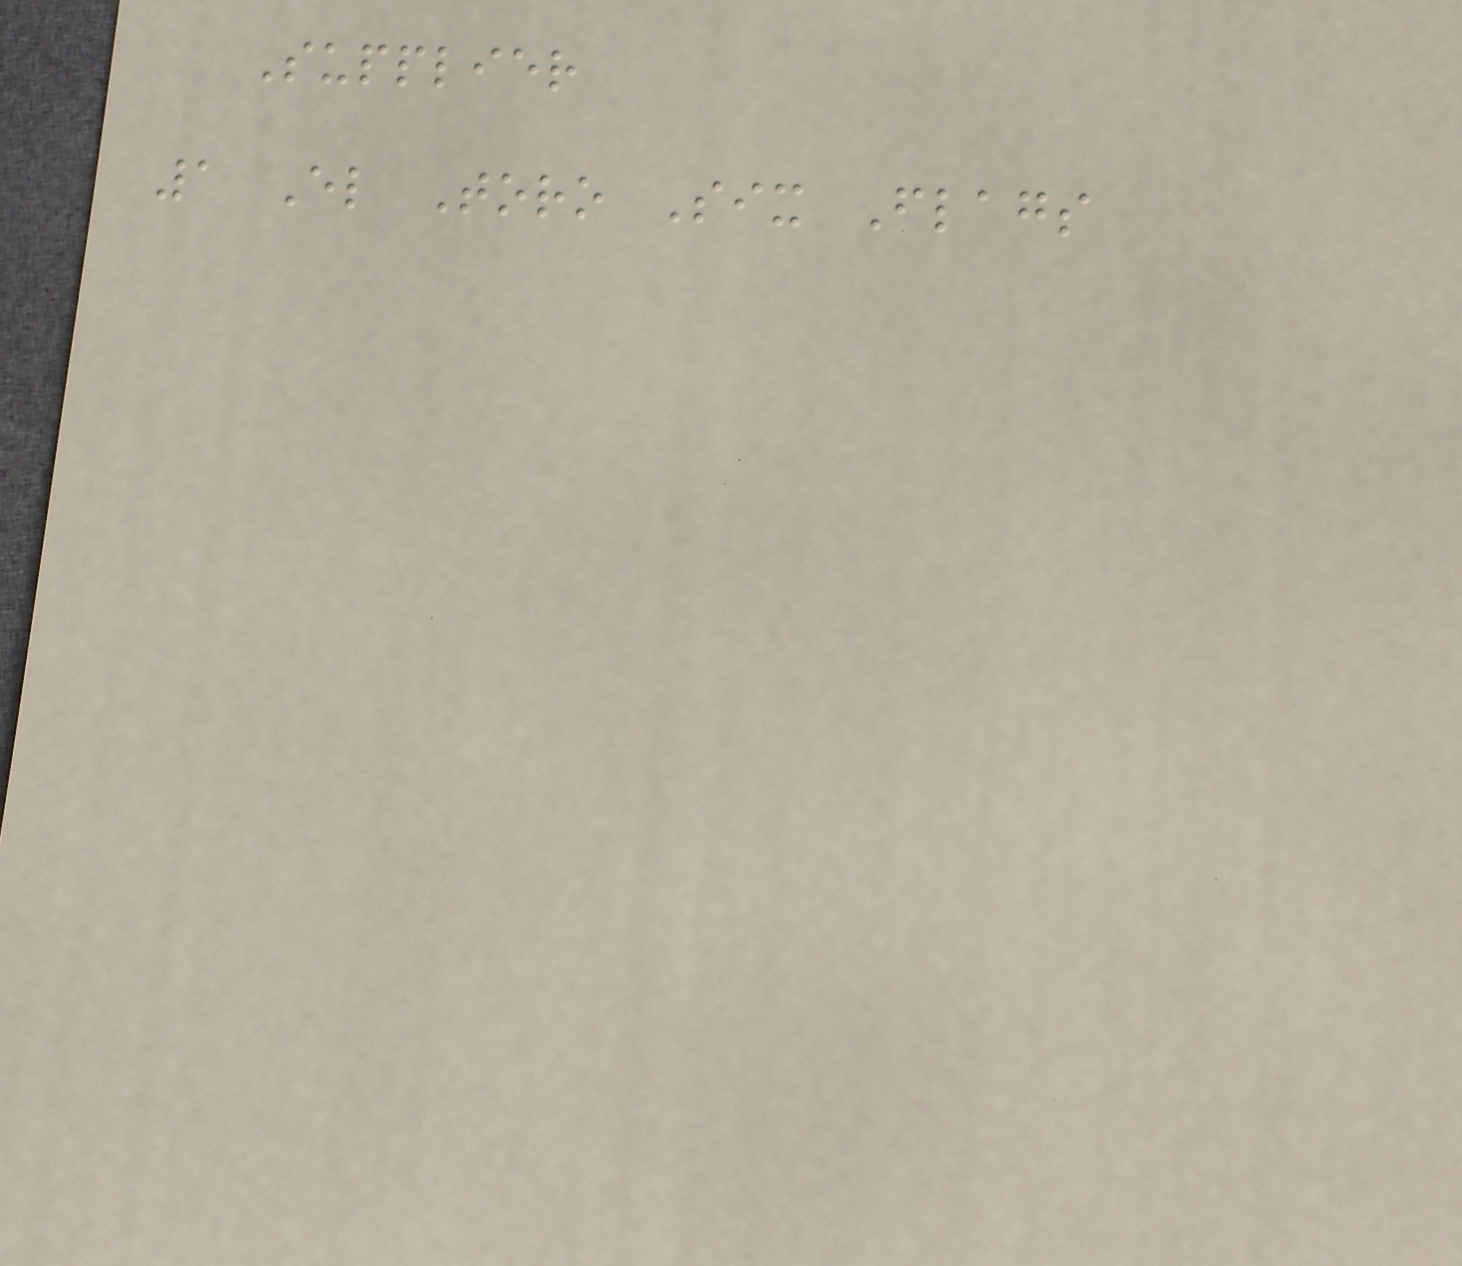Supplier
1 El Toro Six Flags
